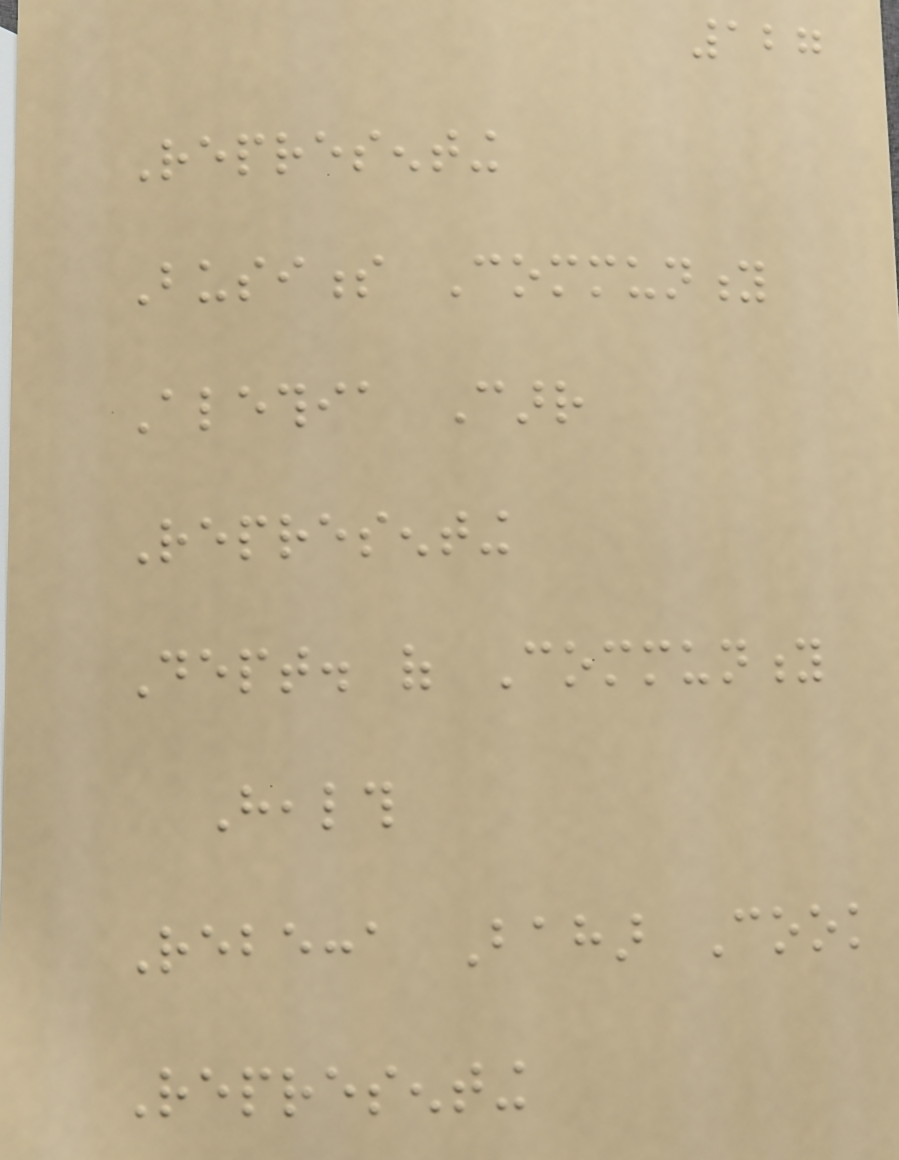127
Representing
Business Community
Alethia Carr
Representing
Dept. of Community
Health
Rebecca Bahar Cook
Representing
